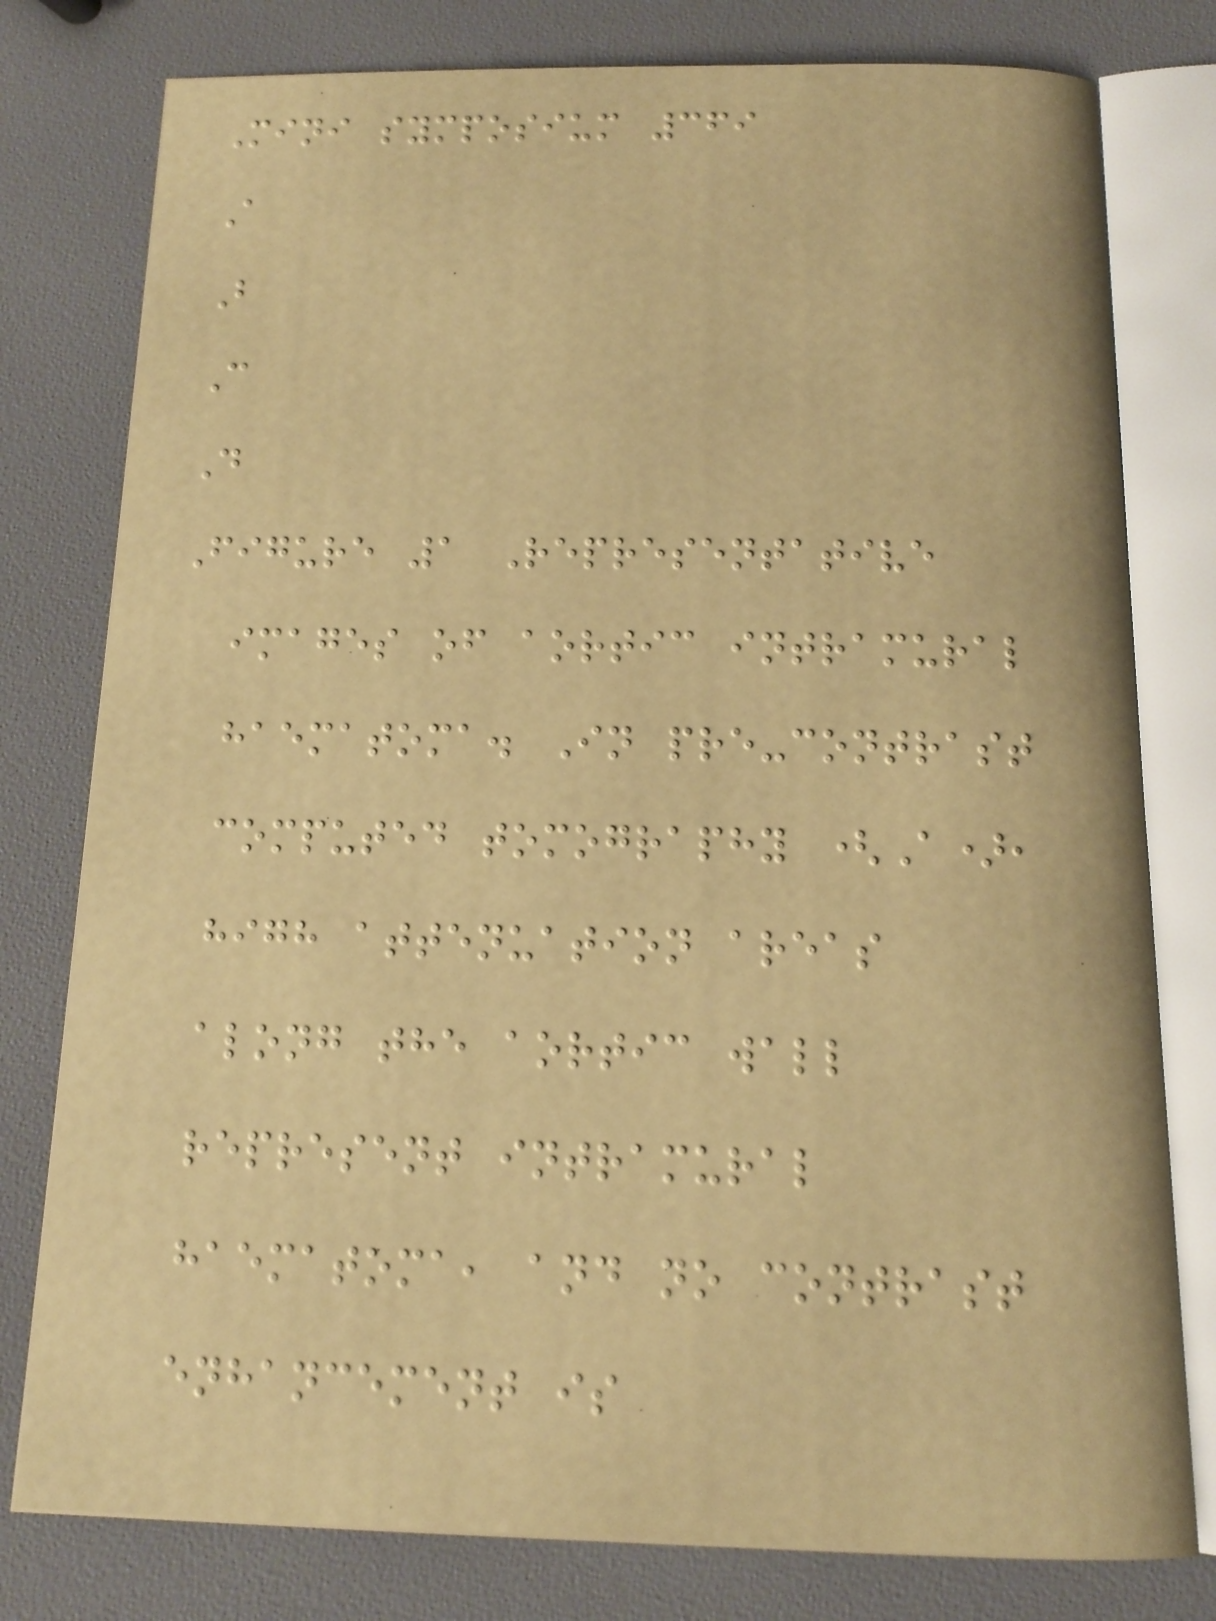Mini symposium 369
A
B
C
D
Figure 1 Representative
images of aortic intramural
haematoma. In pre-contrast
computed tomography (A),
high attenuation areas
along the aortic wall
represent intramural
haematoma, and no contrast
enhancement is
